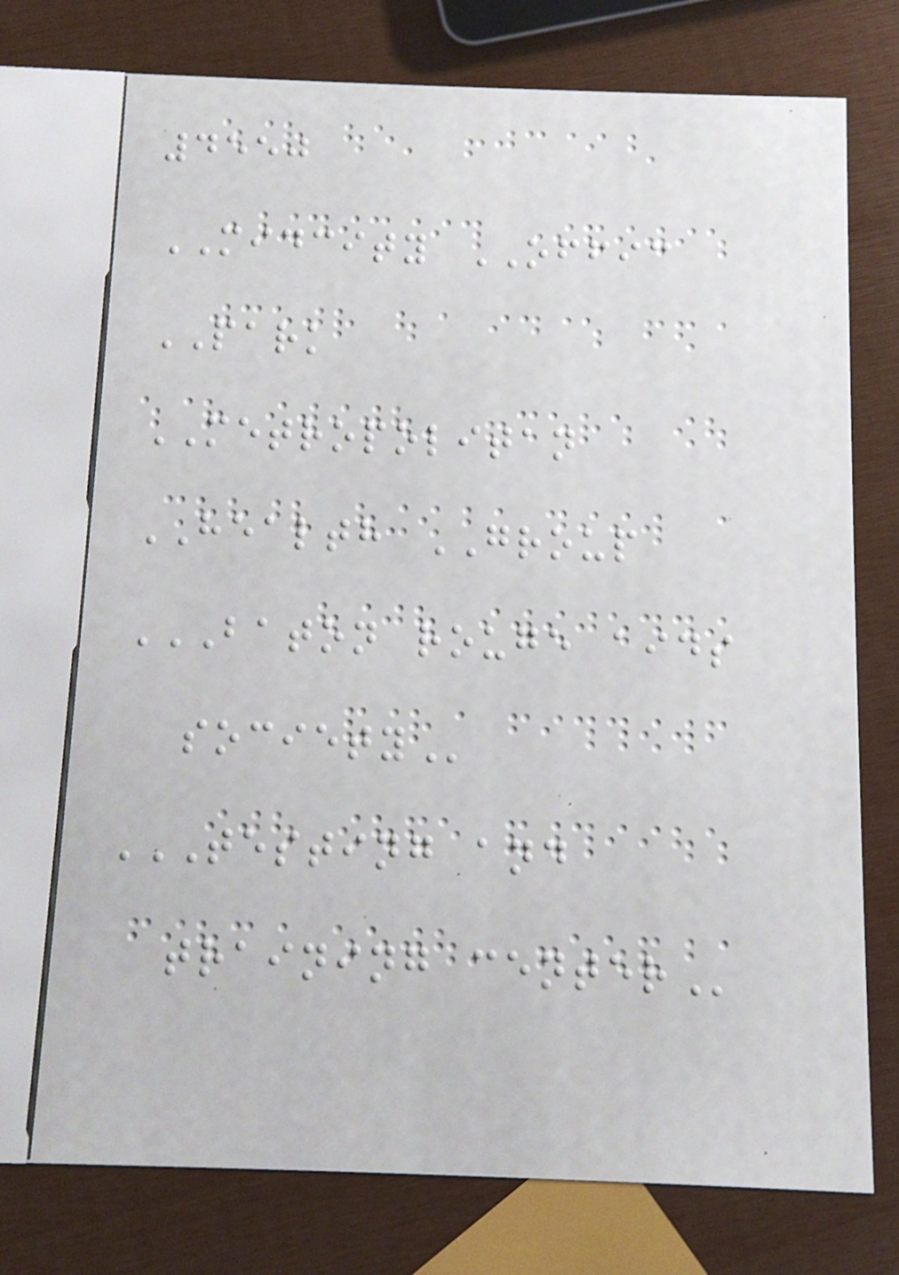4550
MIDCITY OFFIC
PARK
METROPOLITAN
HEALTH GROUP
BATON ROUGE AIDS
SOCIETY
TESTING AND
TRAINING CENTER
